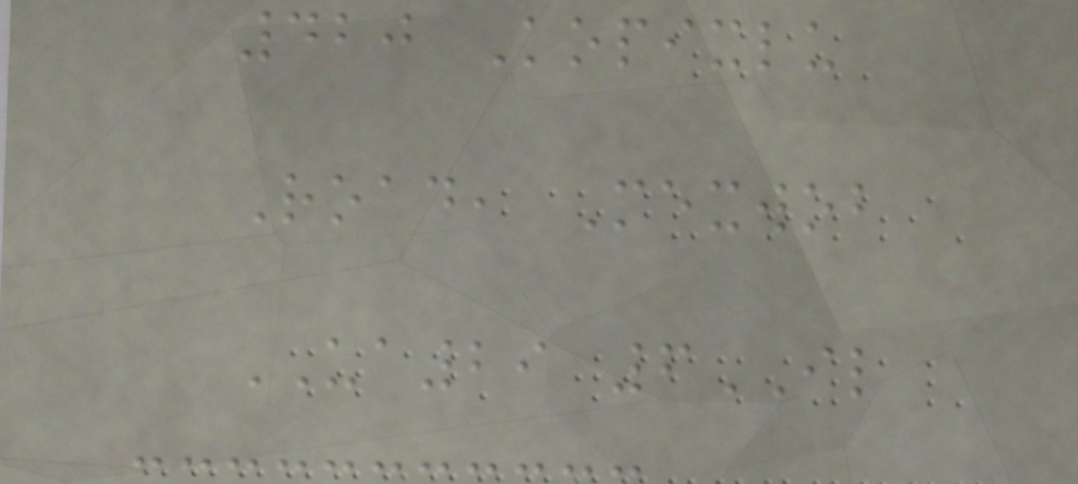420 Kopixlu
Road, Mexwob
UA29 6IL
